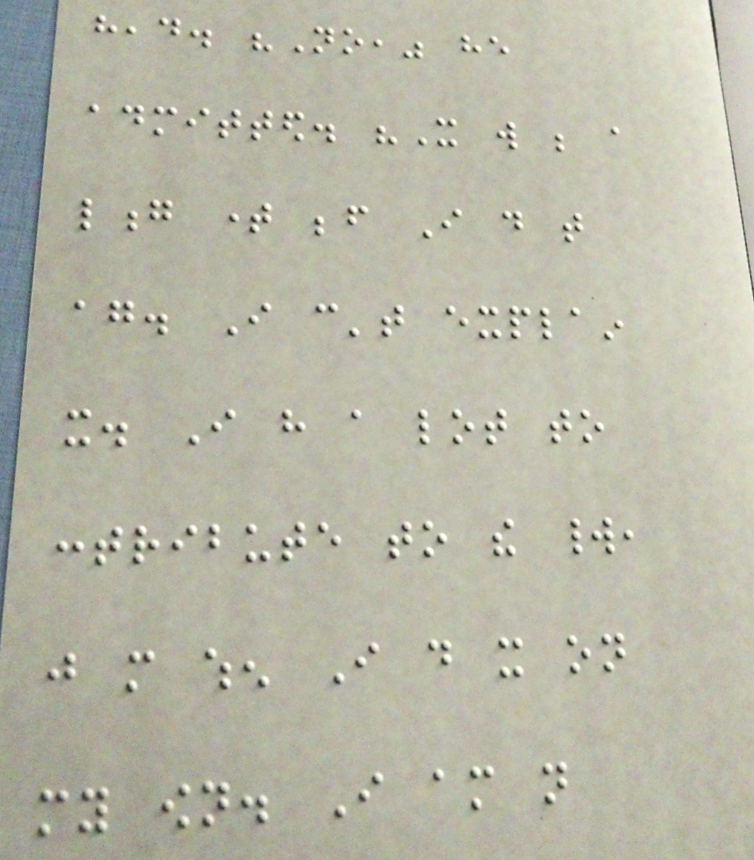head. "No," he
admitted. "It will be a
long time before I do that
again. I can't explain
it. I have a lot to
contribute to the world,
just more when I do it on
my own. I am not
